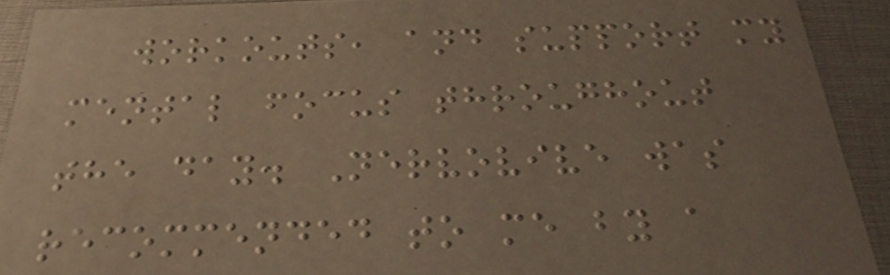workouts, and support my
mental focus throughout
the day. Nervovive was
recommended to me by a
